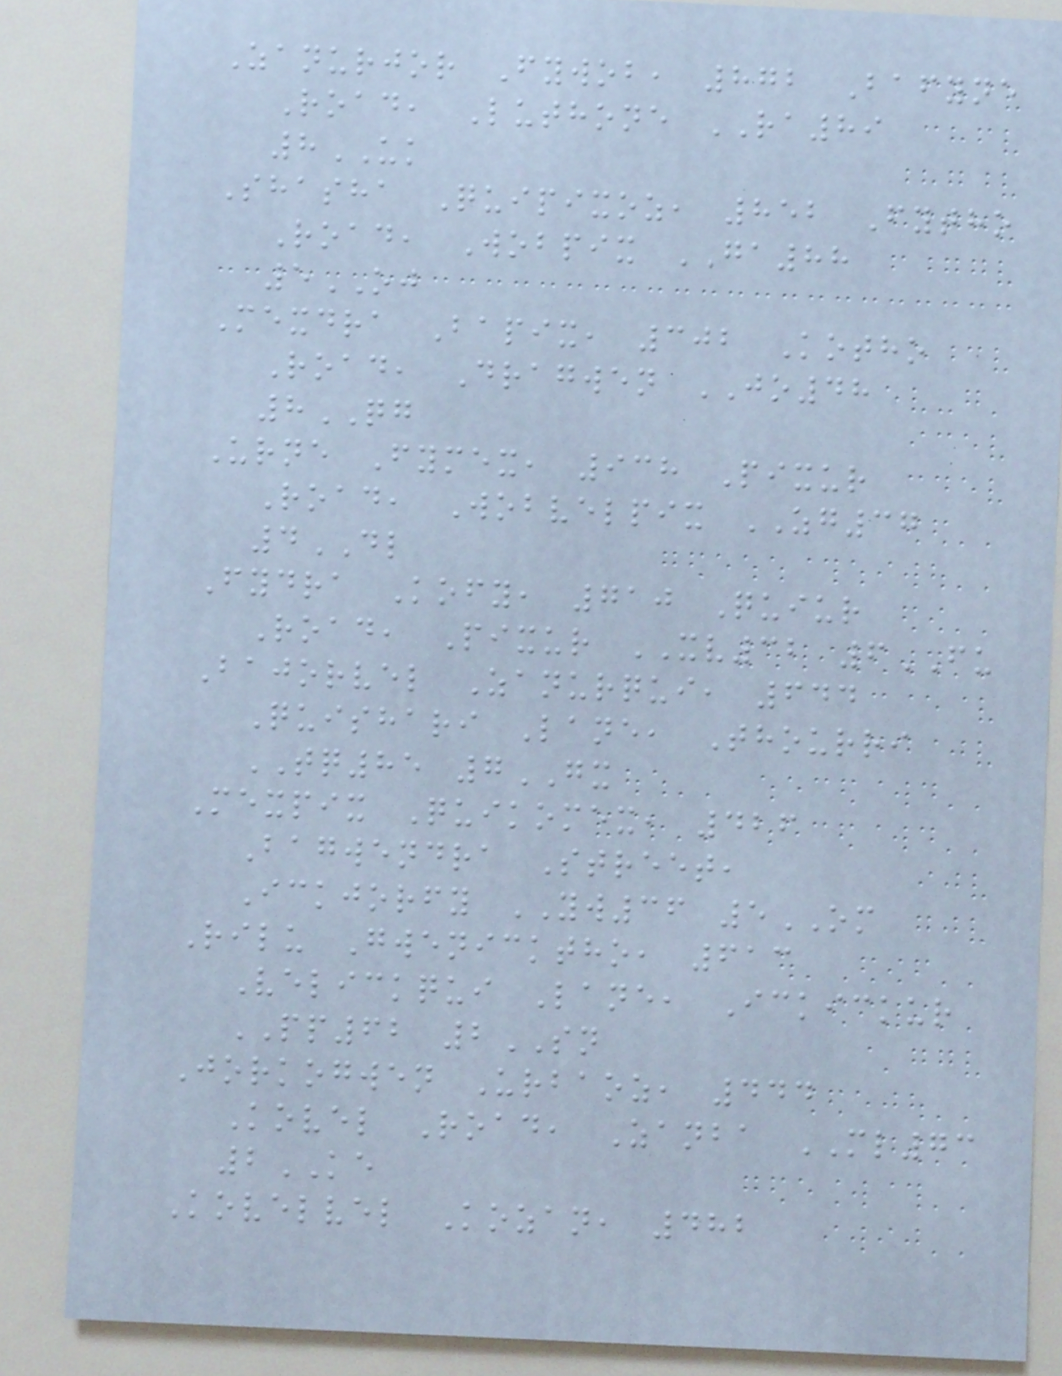Zanurjor Fywob, 872 Bafyne
Road, Luthone RA89
8UK
Shasha Quipixoz, 852 Fytho
Road, Wobpix GA88
5OJ
Mexdra Bapix, 302 Kotho
Road, Dragwen JO48
8QG
Urne Fymex, 938 Pixur
Road, Wobvelpix ZG37
4DL
Fydra Kofy, 710 Quiur
Road, Pixur XV32 6FU
Bajorvel Zanurqui, 644
Quishari Lane, Thourri
TQ85 7GX
Mexpix Quikomex, 426
Bagwendra Street,
Ickjorfy YW36 5OM
Rilu Gwenicktho, 613
Velickqui Lane, Ickickur
PP62 2SN
Jorkogwen Urbaoz, 444
Kovel Road, Zanba ML73
2KE
Kovelvel Kozan, 482
